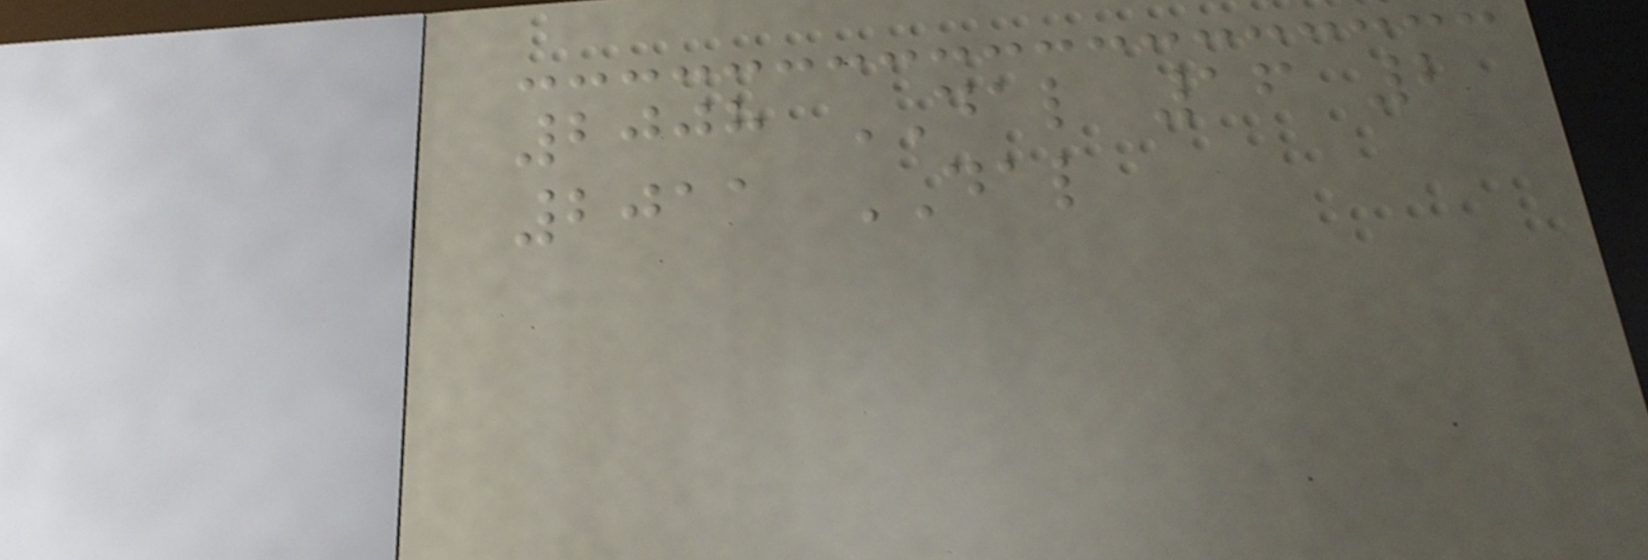2008 DAL 16 2
2011 DAL
